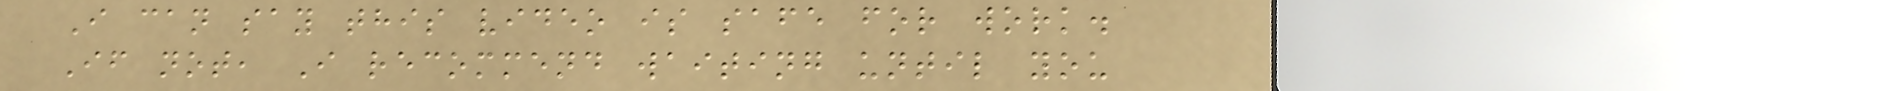I can say this video is safe for work.
If not, I recommend waiting until you
